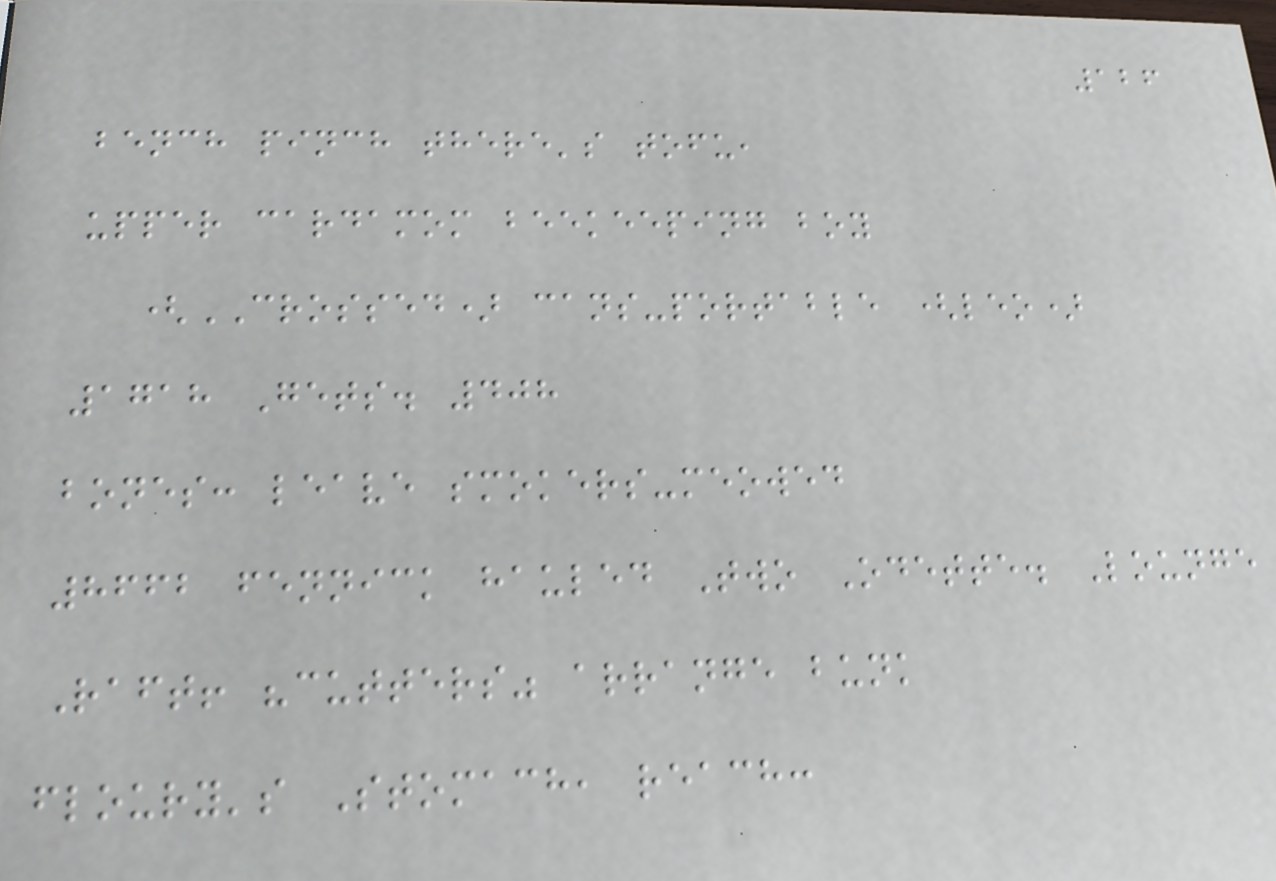126
bench pinch there's tofu,
upper cardamom beekeeping boy
(CROSSED) cans-portable (leo)
1718 Gets. 408
bones: leave smokers-meowed
8662 fennick hauled Two Odette. Lounge
Raft! "cutters" arrange bunk
floury's Stomach, reach:
